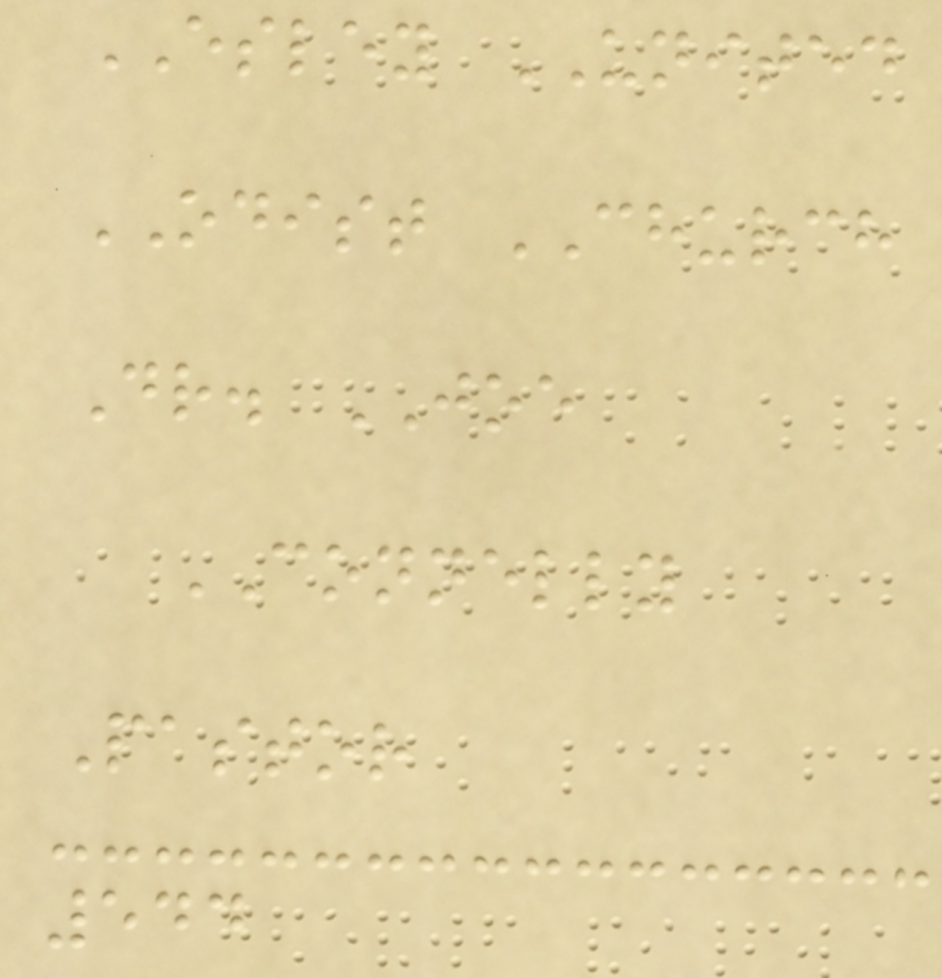ESLEY UNITED
ODIST CHURCH
Dr. JOE
CONNELLY
Pastor
544
